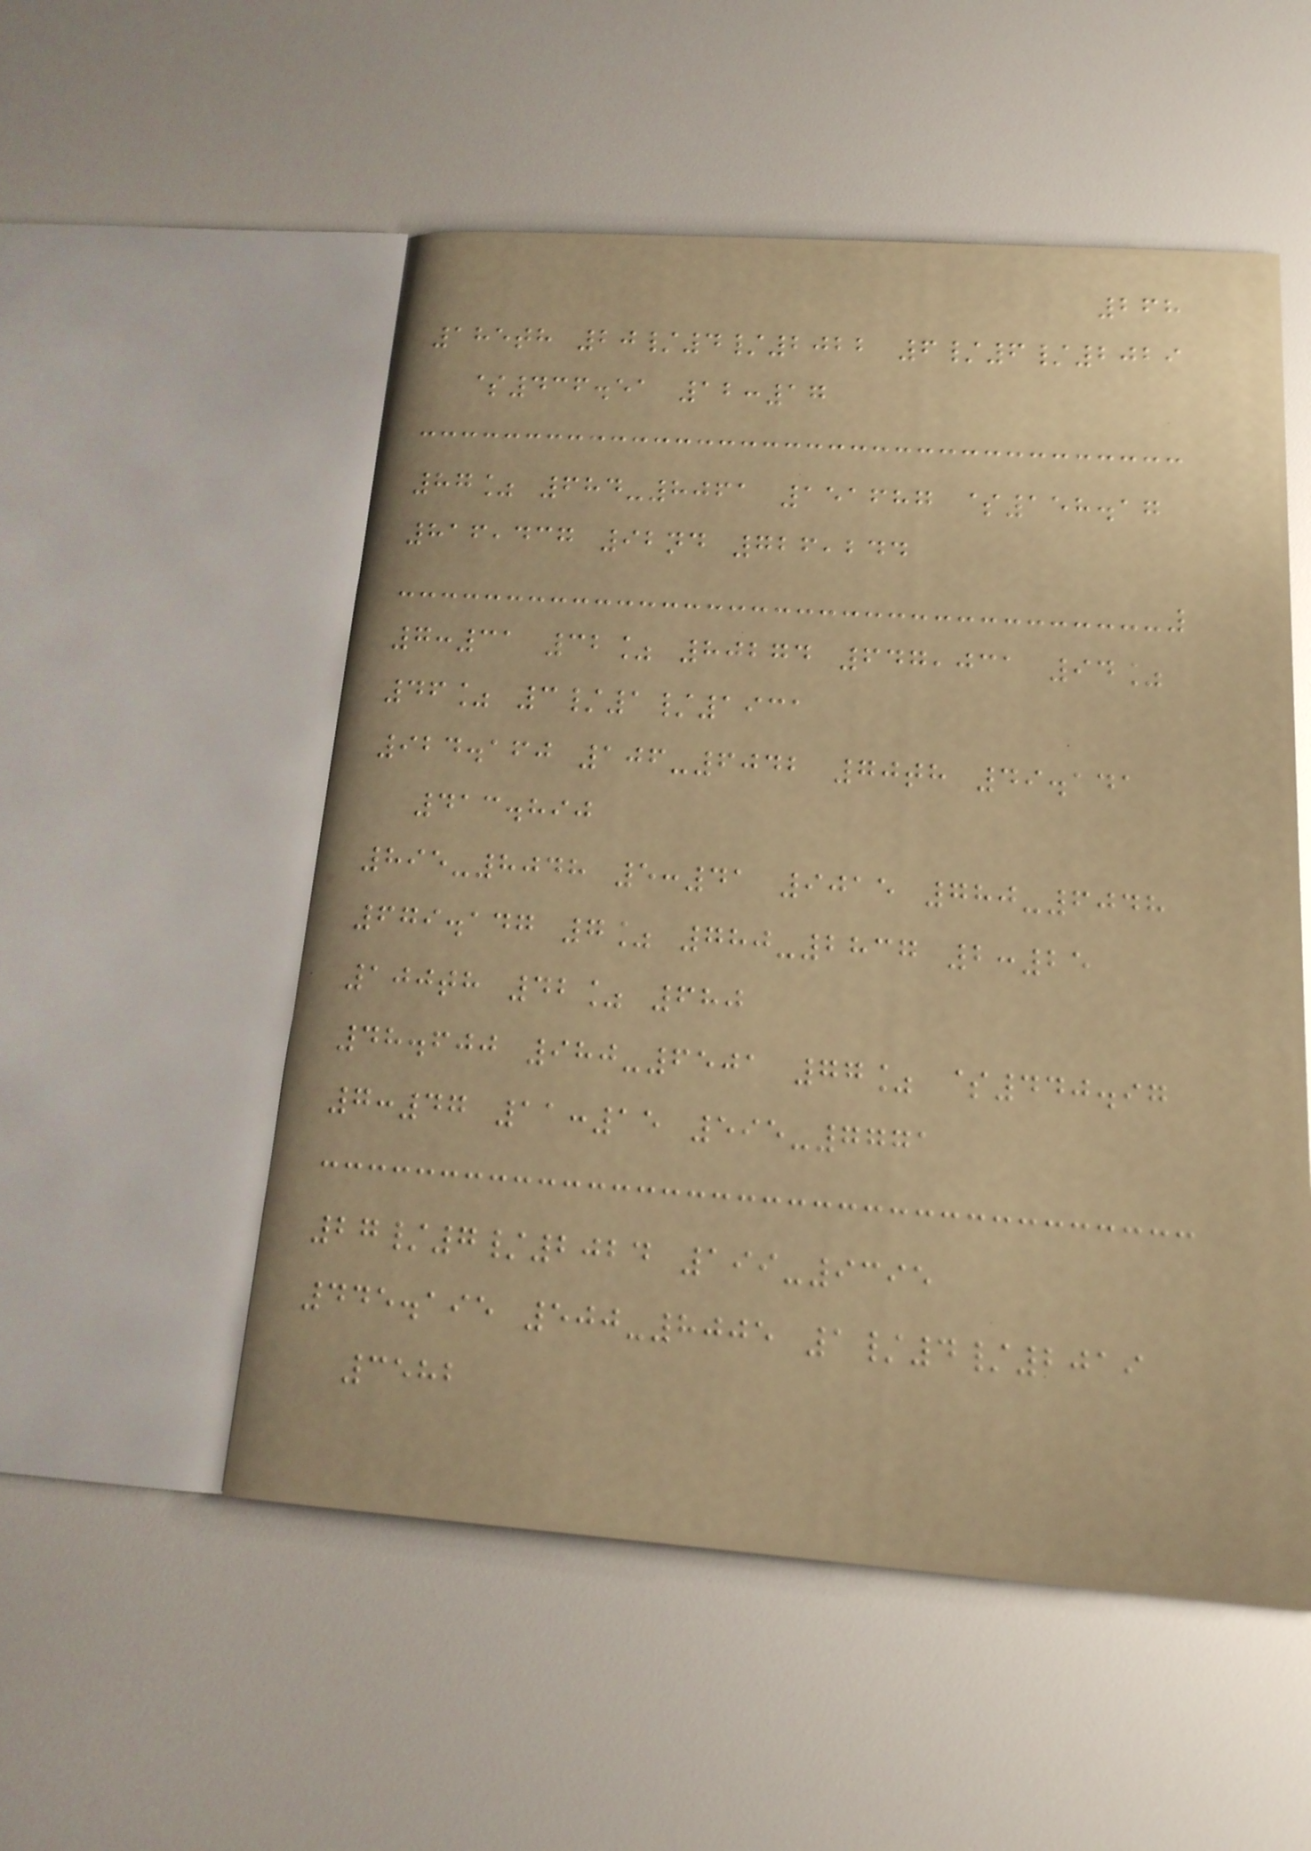268
185th 20/4/2022 6/6/2029
$436.51 12:17
87% 684-8061 151687 $158.17
816,437 92nd 726,244
7:31 32% 80274 647,031 94%
46% 3/1/1931
924.160 106-6042 70th 49.141
413.890
895-8048 5:41 9015 780-6048
679.147 7% 780-2837 2:25
100th 42% 680
48.600 980-6501 77% $440.97
7:47 11:15 595-7771
27/7/2024 199-9395
445.195 500-8005 1/4/2019
3582
